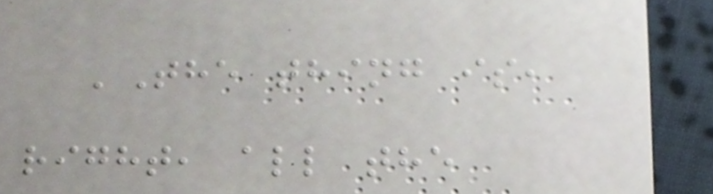'The thing is,
right, all the
